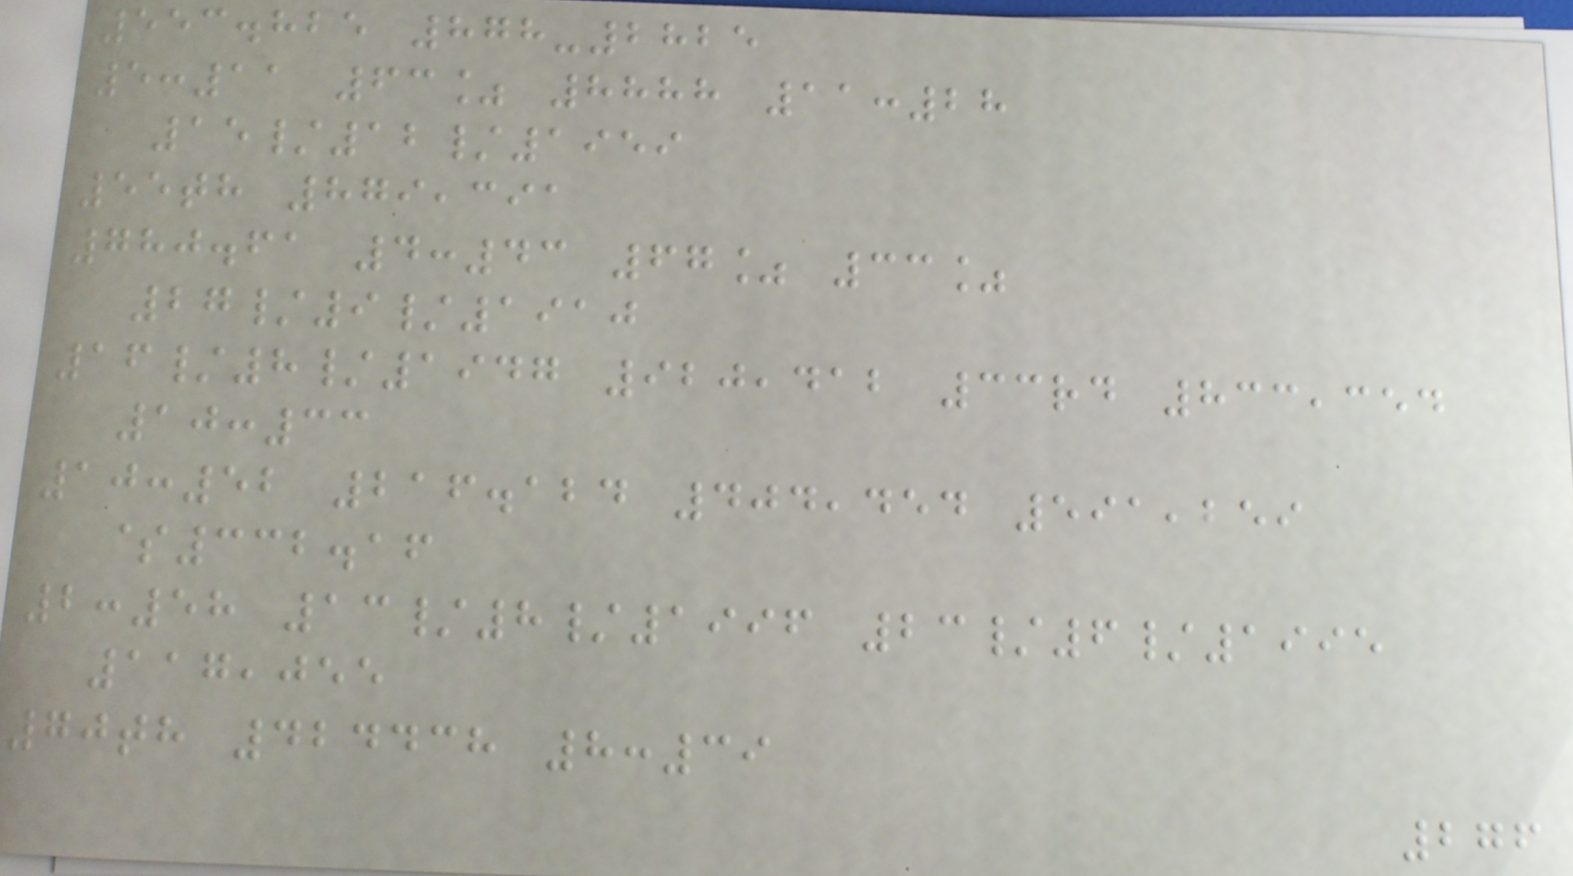553.825 878-2825
5:11 63% 8888 11:28
15/12/1959
55th 879,391
780.61 4:43 67% 33%
27/9/1910
16/8/1947 920,412 33rd 833,354
10:33
10:52 216.124 404,454 591,259
$332.16
2:58 13/8/1996 23/6/1995
117,055
70th 424438 8:39
276
